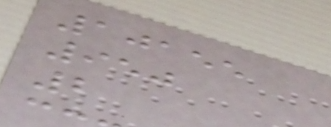10155
950
2
